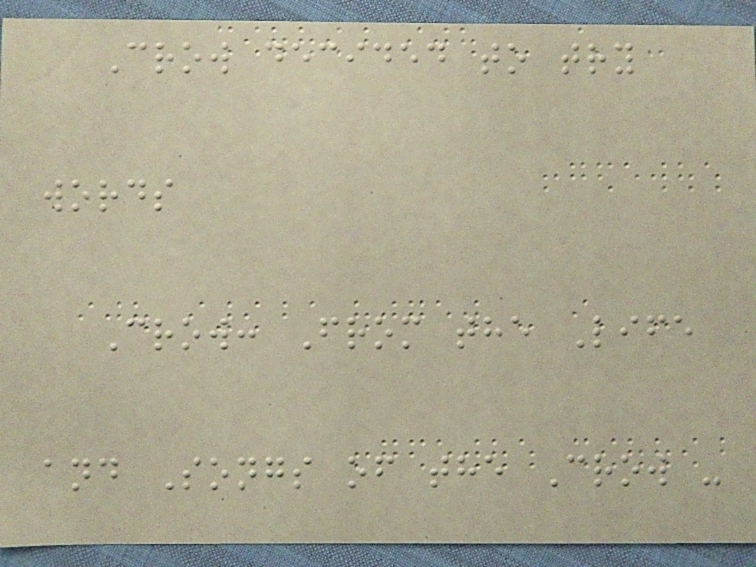Crow decided to try
words
Crow: From the Life
and Songs of the Crow -
